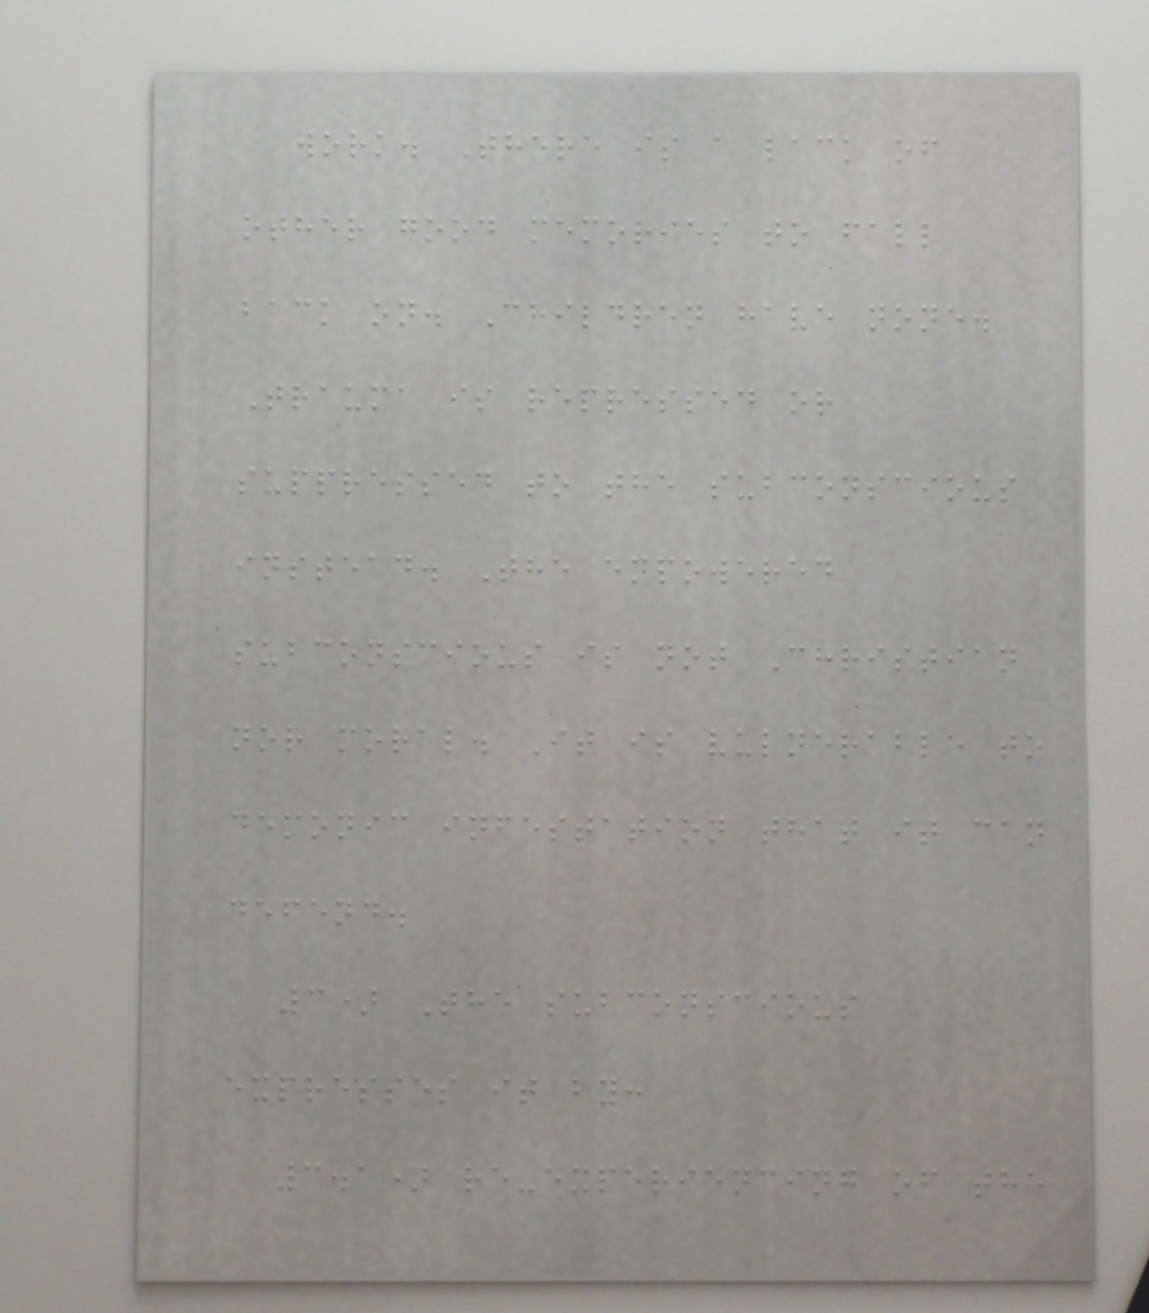work. There is a lack of
other good memories to fall
back on. Children have none.
Trauma is repressed or
suppressed to the subconscious
instead. The empowered
subconscious is not Christian
nor moral. It is vulnerable to
demonic infestation that it can
defend.
3) The subconscious
expresses it by:
3.1) re-experiencing of the
